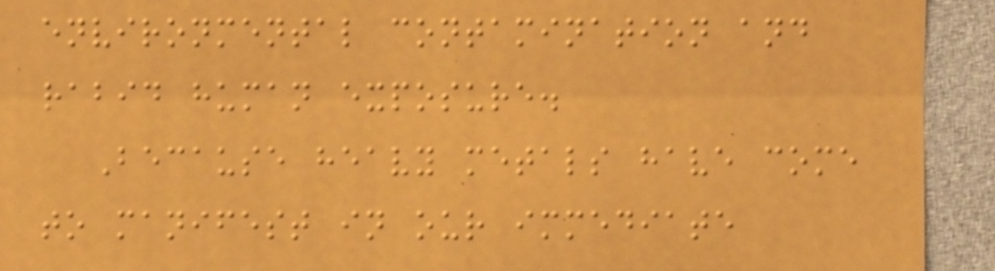environmental contamination and
rabid human exposure.
Because heavy metals have come
to manifest in our immediate
